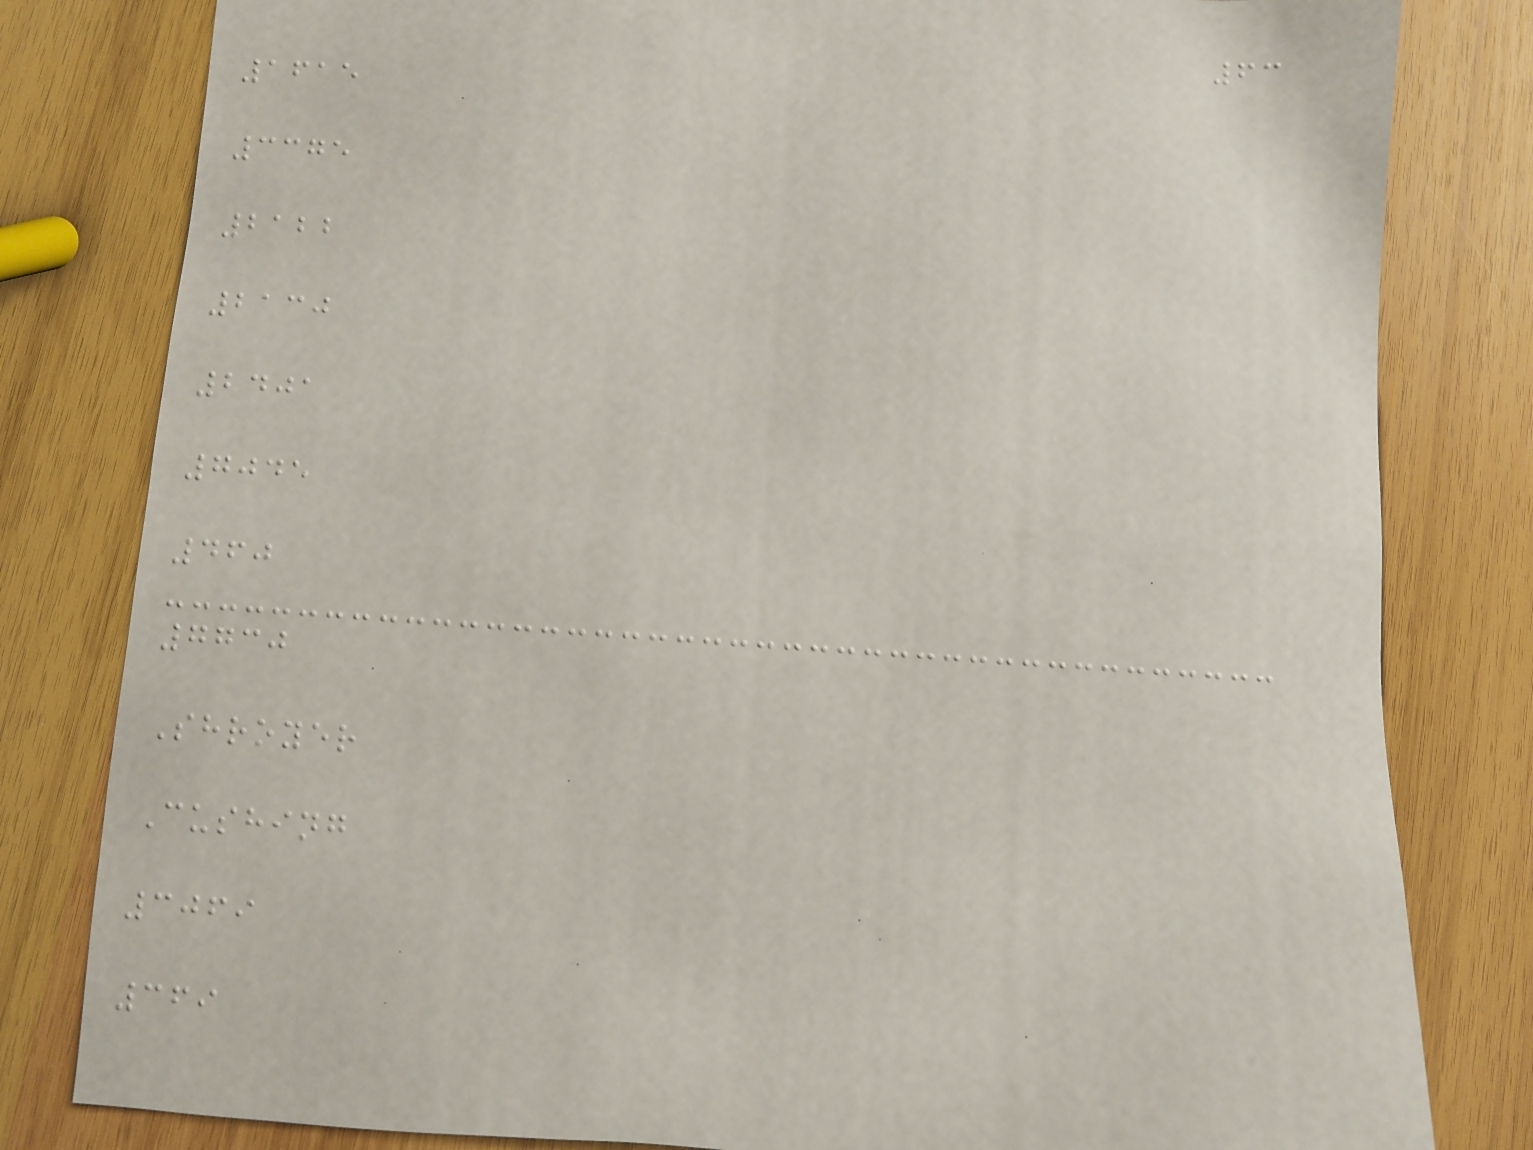63
1615
3375
2122
2130
2401
7045
460
7730
Shroyer
Cushing
3069
369
